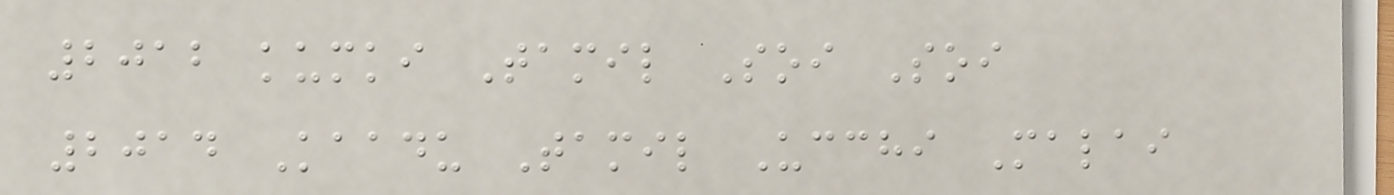2012 kumki Tamil Soi Soi
2014 Kaadu Tamil Ucchi Malai
